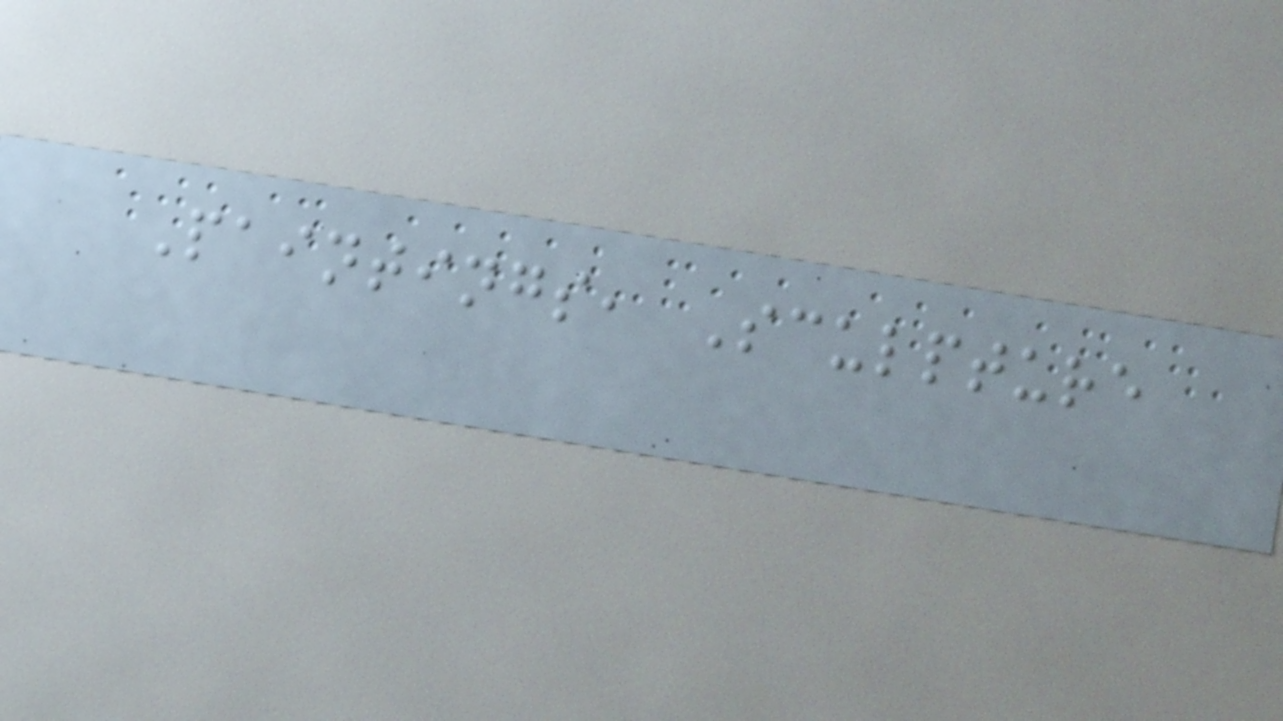Paintings, Sculpture
